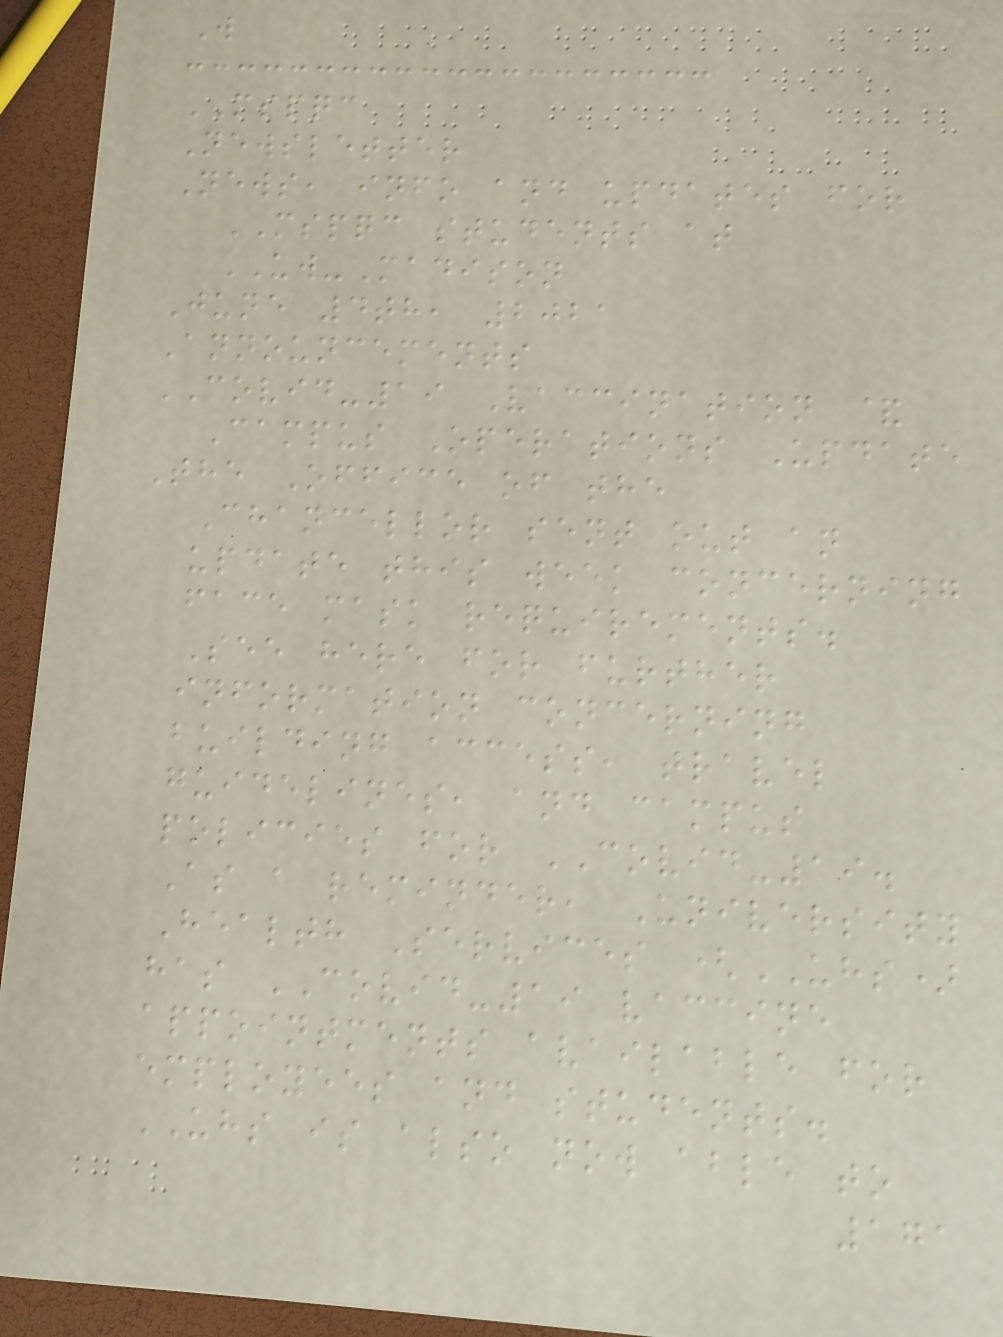W
MSPQC
Newsletter
News, info and updates for
MSPQC students at
UW-Madison
June 4th, 2021
Announcements
COVID-19 Vaccination &
Campus Operations Update
The Office of the
Chancellor sent out an
update this week concerning
face mask requirements.
See here for further
information concerning
building access, travel
guidelines, and campus
policies for COVID-19.
As a reminder, University
Health Services (UHS)
has COVID-19 vaccine
appointments available for
employees and students.
UHS is also now able to
171
